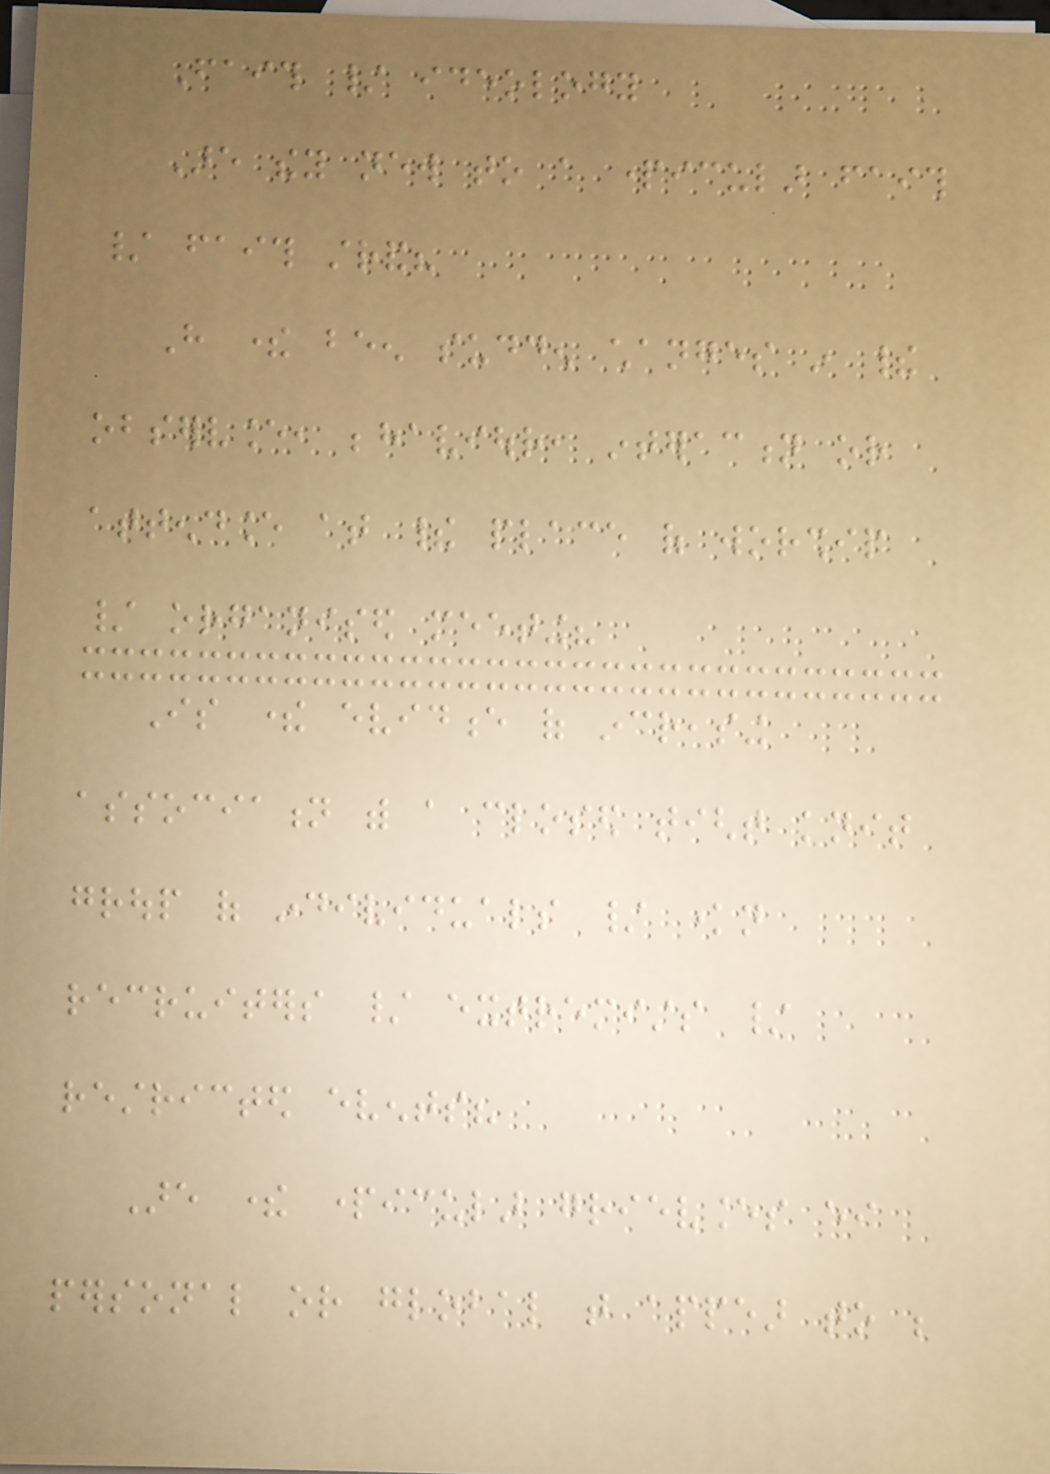Faith / ideology
Are they new to a particular faith
/ faith strand?
Have there been sudden changes in their
observance, behaviour, interaction or
attendance at their place of worship
/ organised meeting?
Is there evidence of increasing
association with a closed tight knit
group of individuals / known
recruiters / extremists /
restricted events?
Are there particular grievances either
personal or global that appear to be
